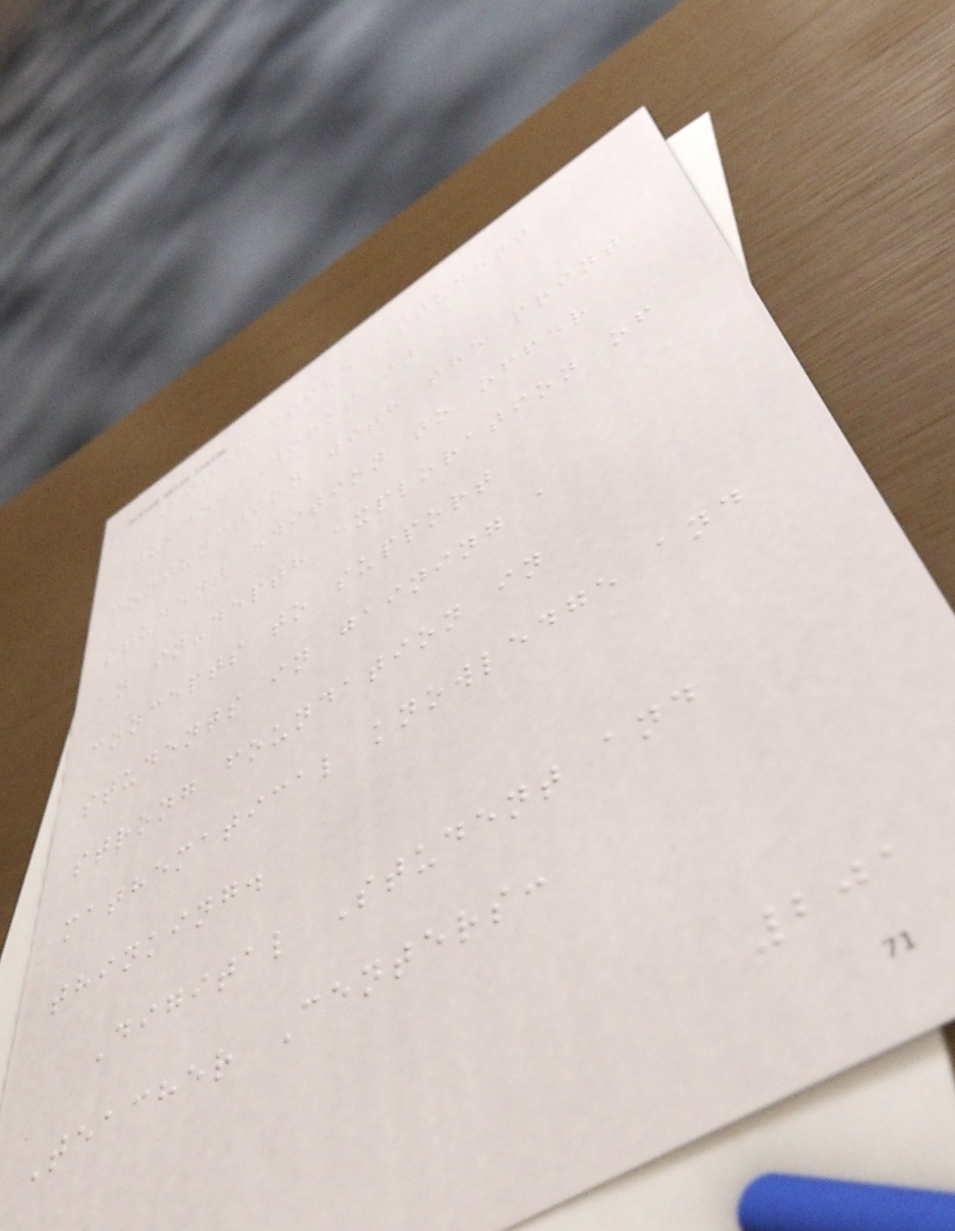Interactive Student
Guide: Works in
conjunction with the print
student edition to offer
an in-depth exploration of
concepts to support
students in gaining a
strong foundation in
mathematical knowledge and
thinking.
Digital Student and
Teacher Centers:
201
